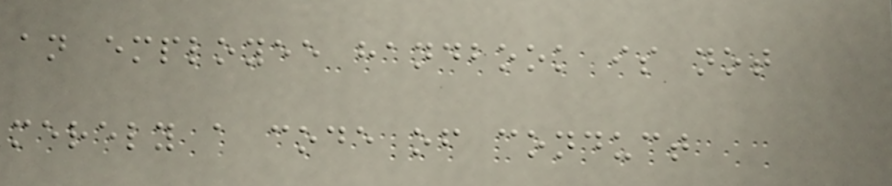an employee handbook is not
merely a code of conduct
